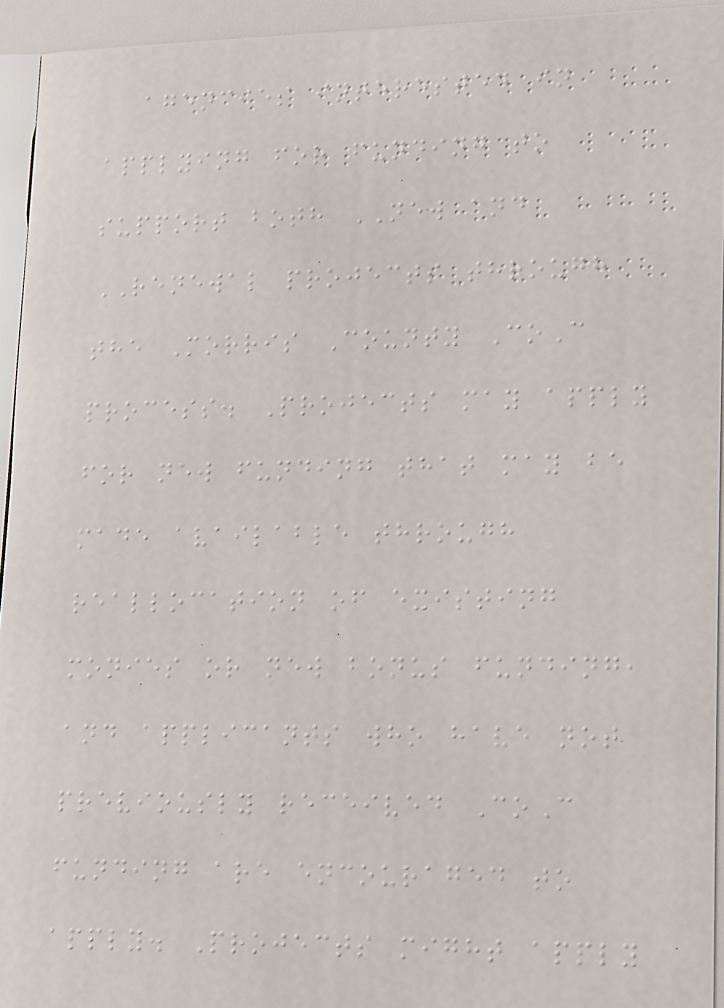agencies interested in
applying for funding to
support both NEW and
RENEWAL projects through
the Morris County CoC
process. Projects may apply
for new funding that may be
made available through
reallocation of existing
monies or new bonus funding,
and applicants who have not
previously received CoC
funding are encouraged to
apply. Projects might apply
